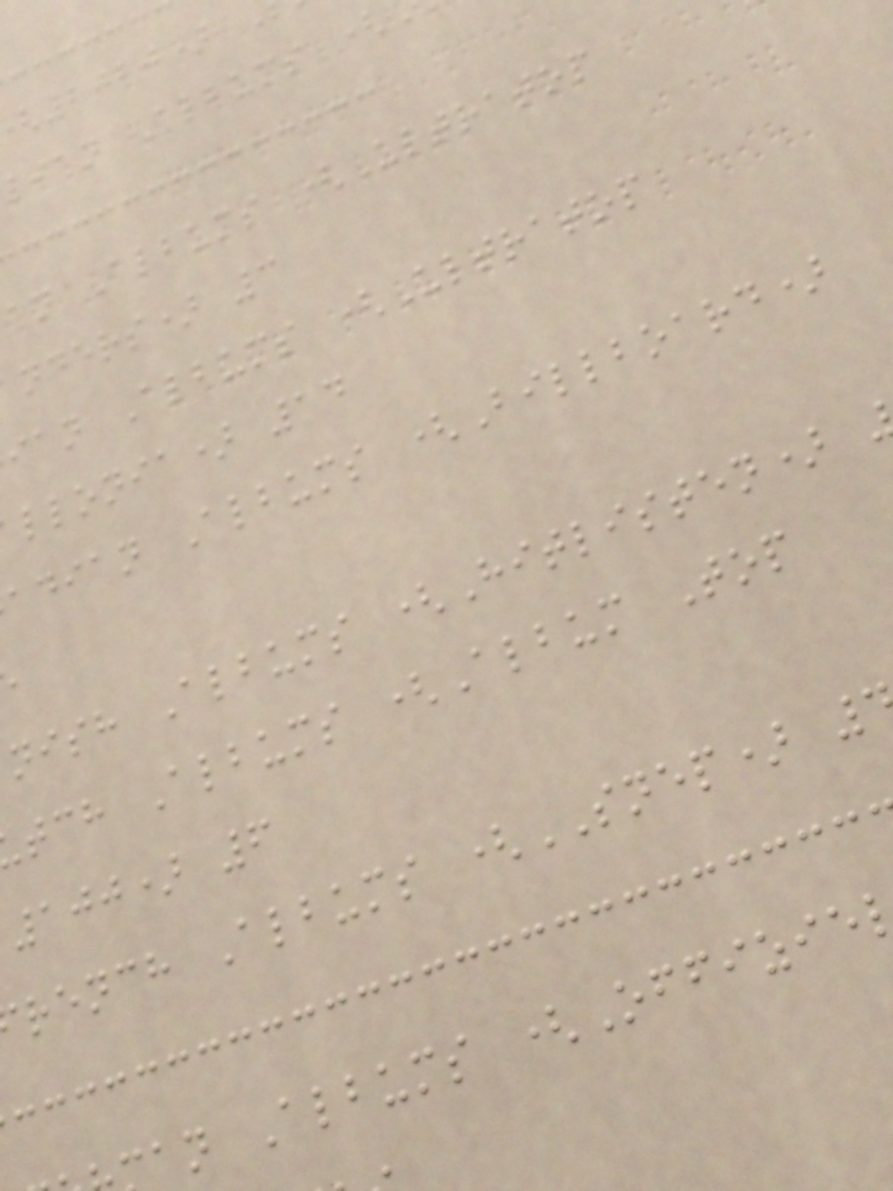2020)
lian Albums (
an Albums (Ultratop
nders) 3
ian Albums (Ultratop
llonia) 14
adian Albums (Billboard)
nish Albums (Hitlisten)
tch Albums (Album Top
100) 6
rench Albums (SNEP)
an Albums (Offizie
